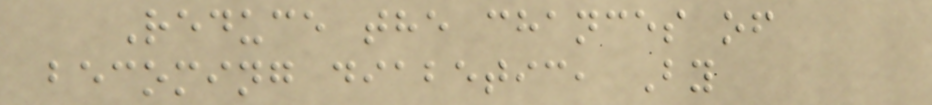Reduce the chances of
becoming diabetic, By
